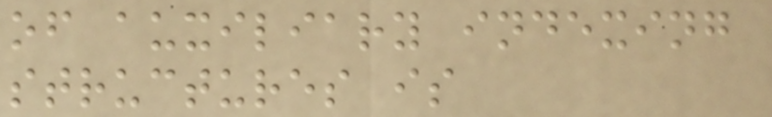of auxiliary indexing
structures is
